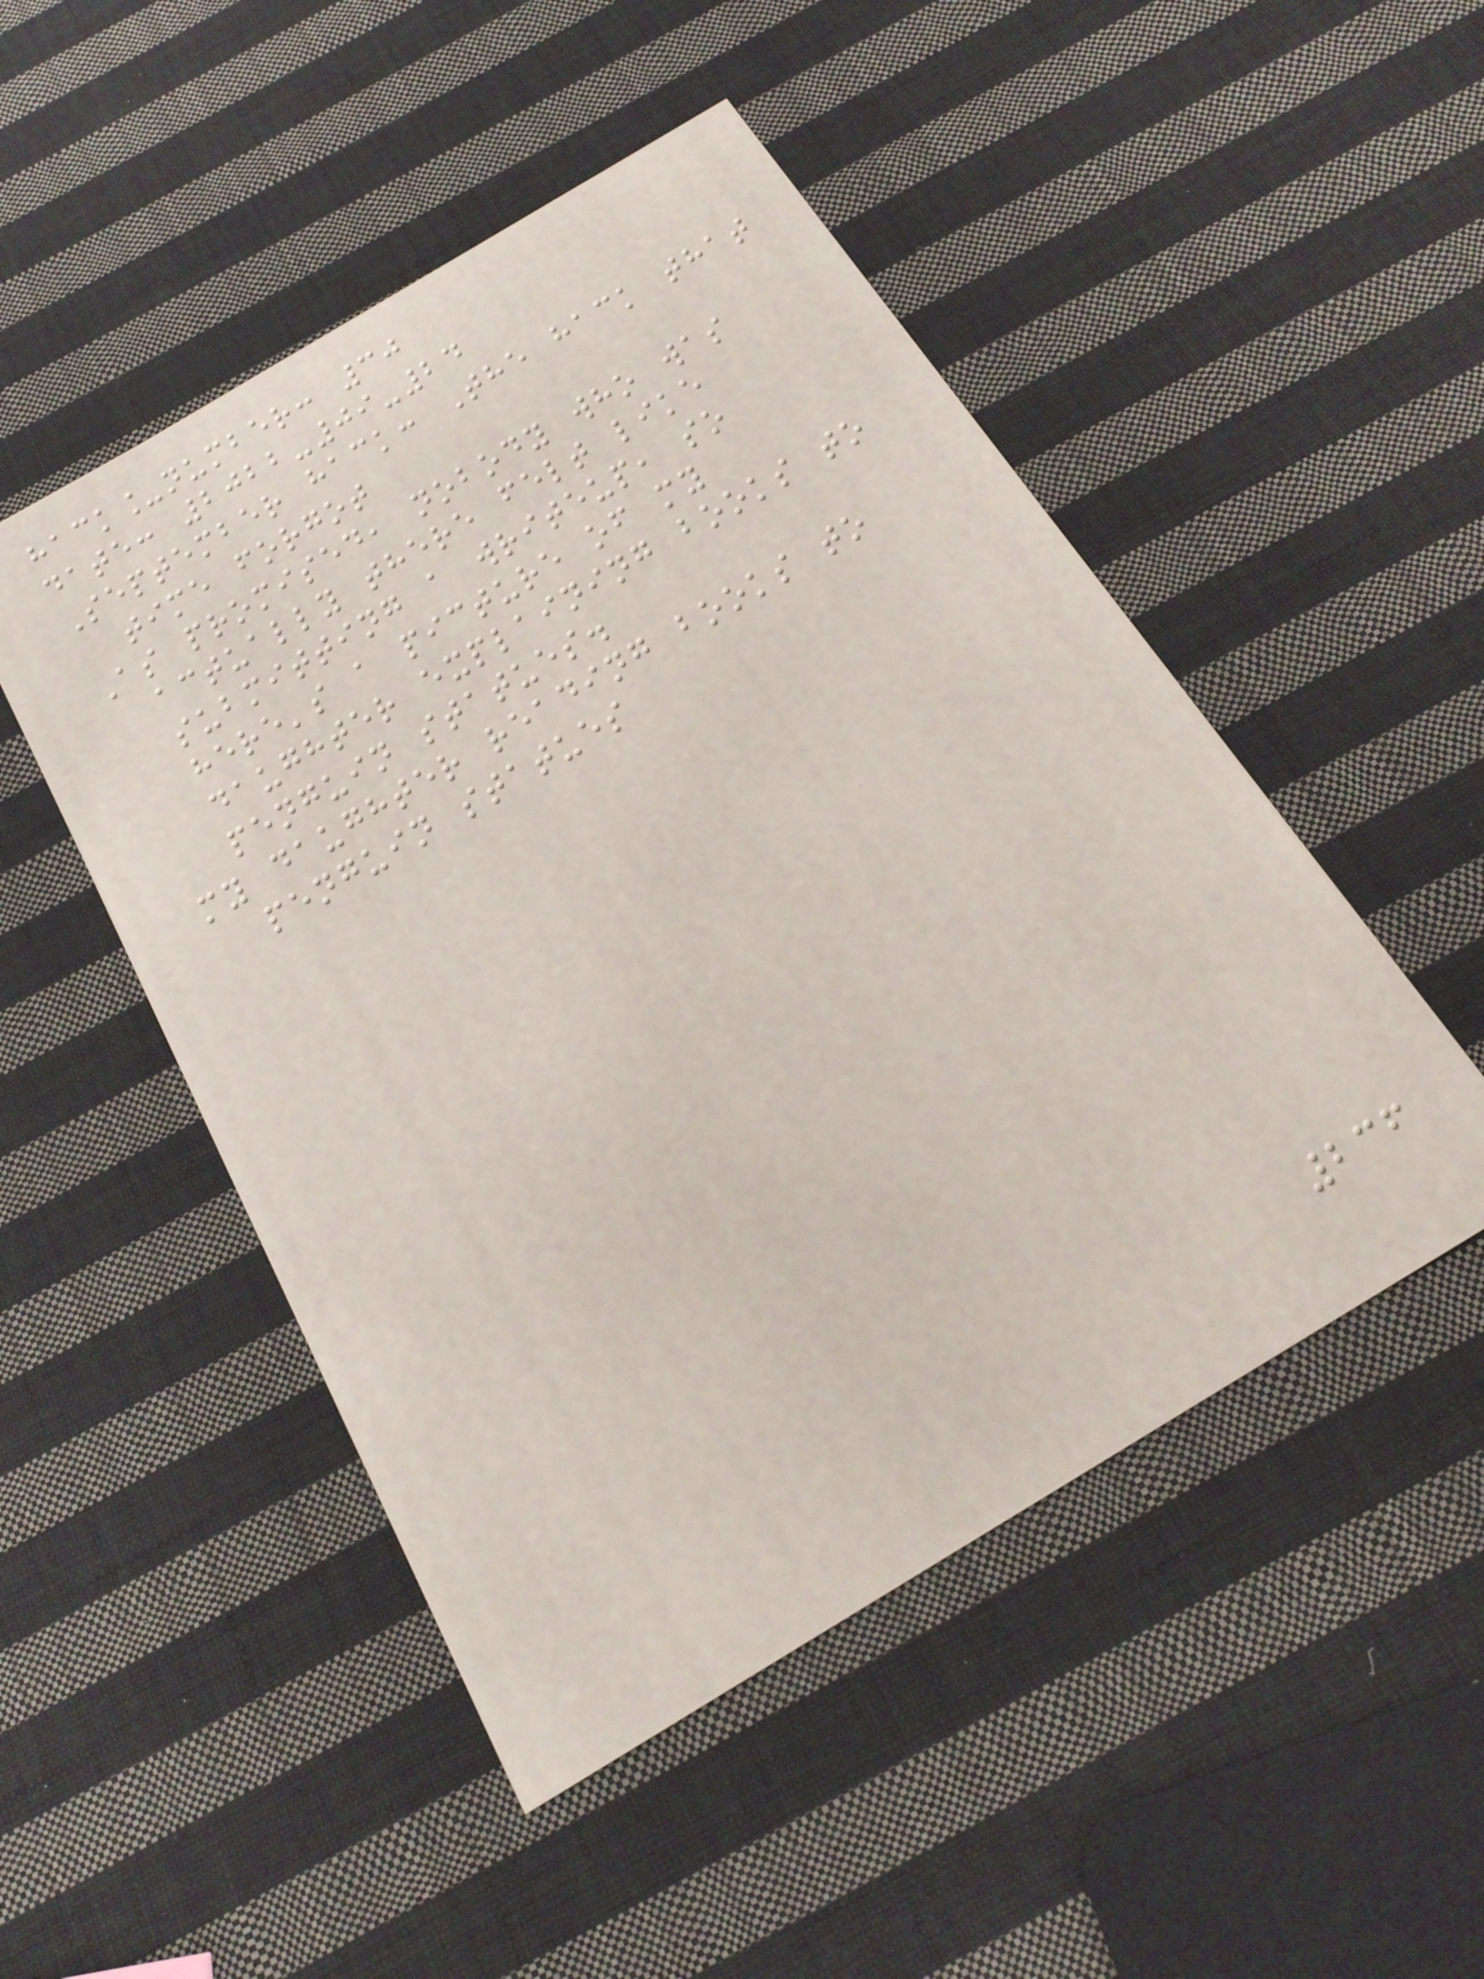hack_number: 30
date: 2022-09-24
September hack: The hack that
time forgot
As promised, nobody who was
actually there felt like
submitting a writeup, so
here's a picture of my
daughter explaining books to
penguin statues.
my daughter reading books to
penguin statues
236
